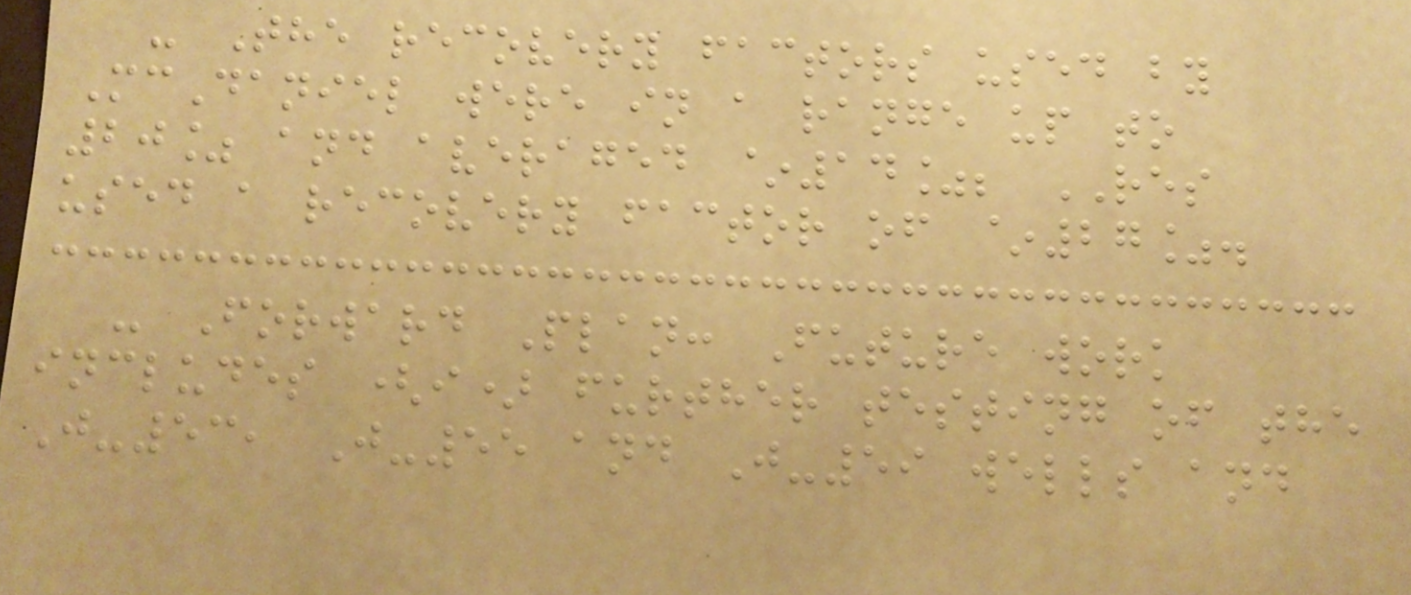- The recovery factors used by
McDaniel were in a range up to
20% and averaged ~14%; RES
used a recovery factor of ~27%.
- Forward Plan: Future work
includes (i) further testing of the
J-53, J-55 and J-59 wells and
